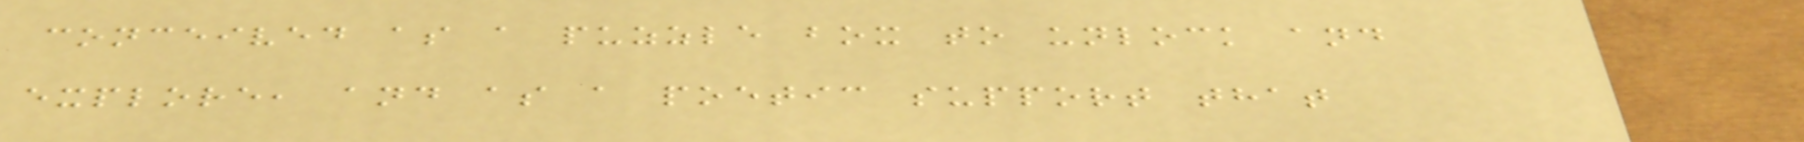conceived as a puzzle box to unlock and
explore, and as a poetic support that
